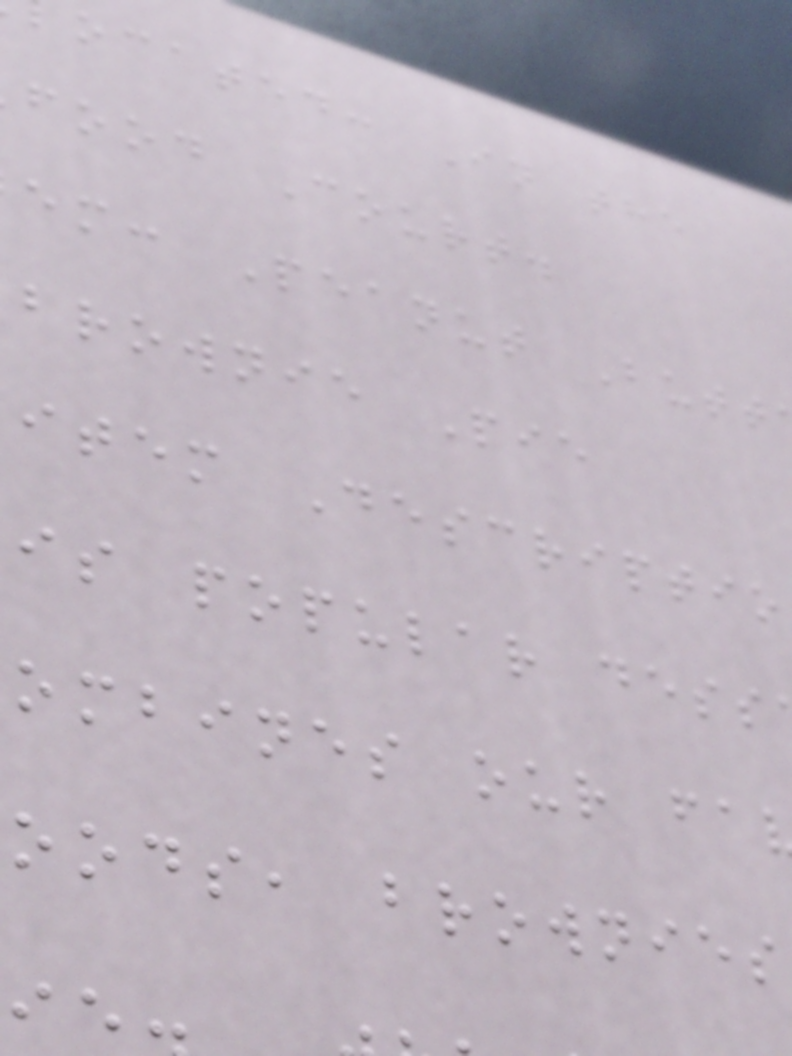ocated: In the
food Court.
em: Peanut Butt
brownie Pie
item Descriptio
is popular dess
ombines our fa
oods, brownies
